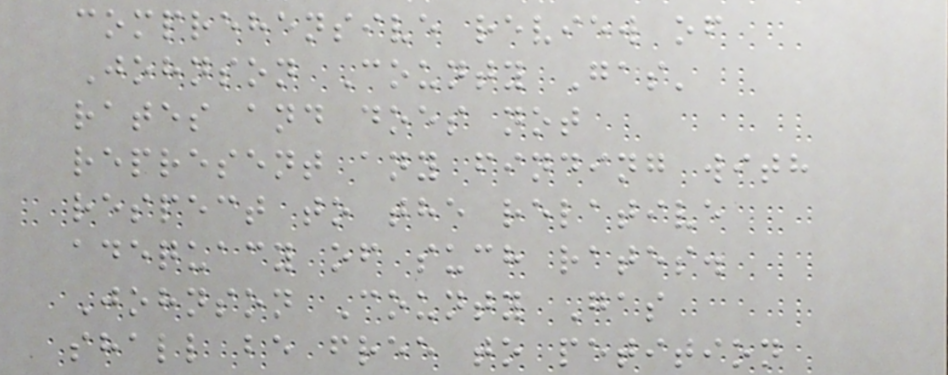comprehensive review of
Johnson County Gas'
rates and does not
represent any finding with
respect to the relative
adequacy of such rates.
Johnson County Gas
shall be free to petition
